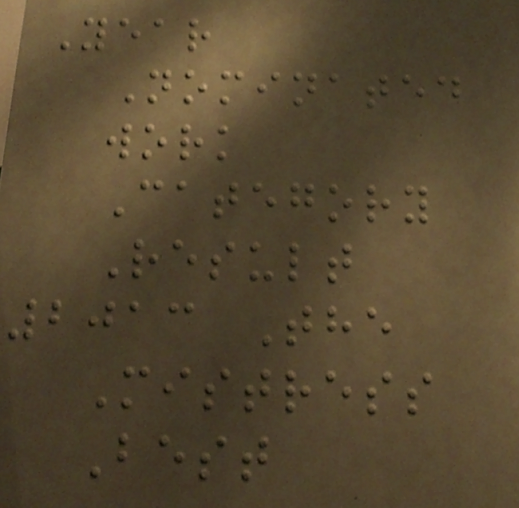Year
Nominated
work
Category
Result
2013 The
Mistress
Best
